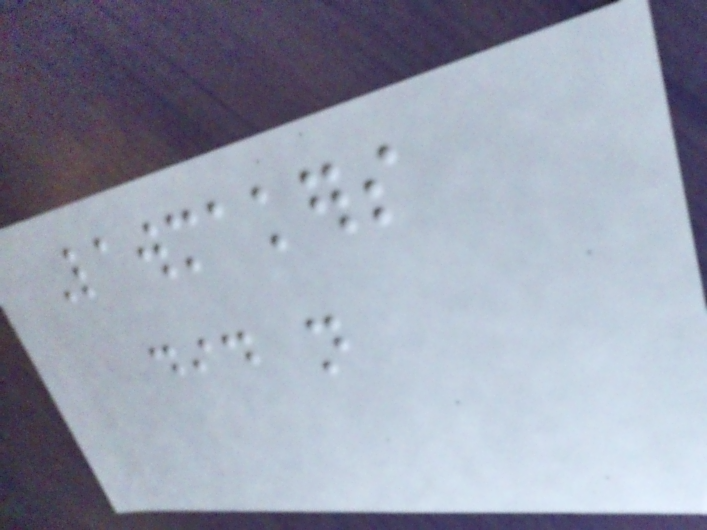Lawmakers
did not
